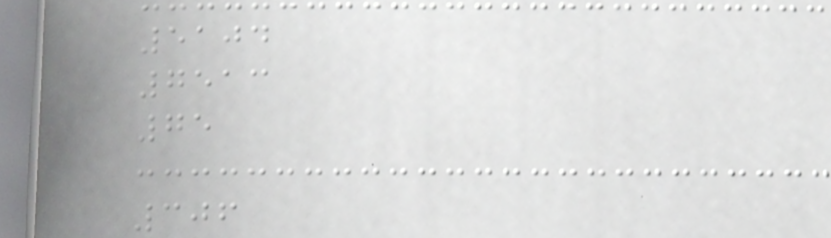5104
7513
75
306
